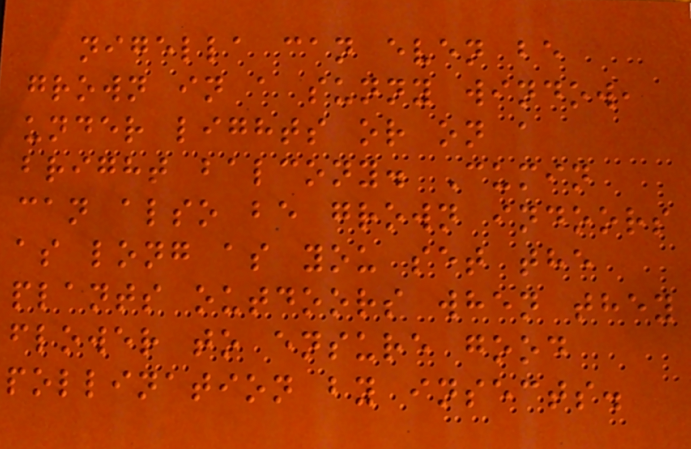nigella can even be
grown in a sunny window,
under lights or on a
bright balcony. Cumin
can also be grown indoors
as long as you set the
plants outdoors when they
flower to ensure good
pollination by insects.
